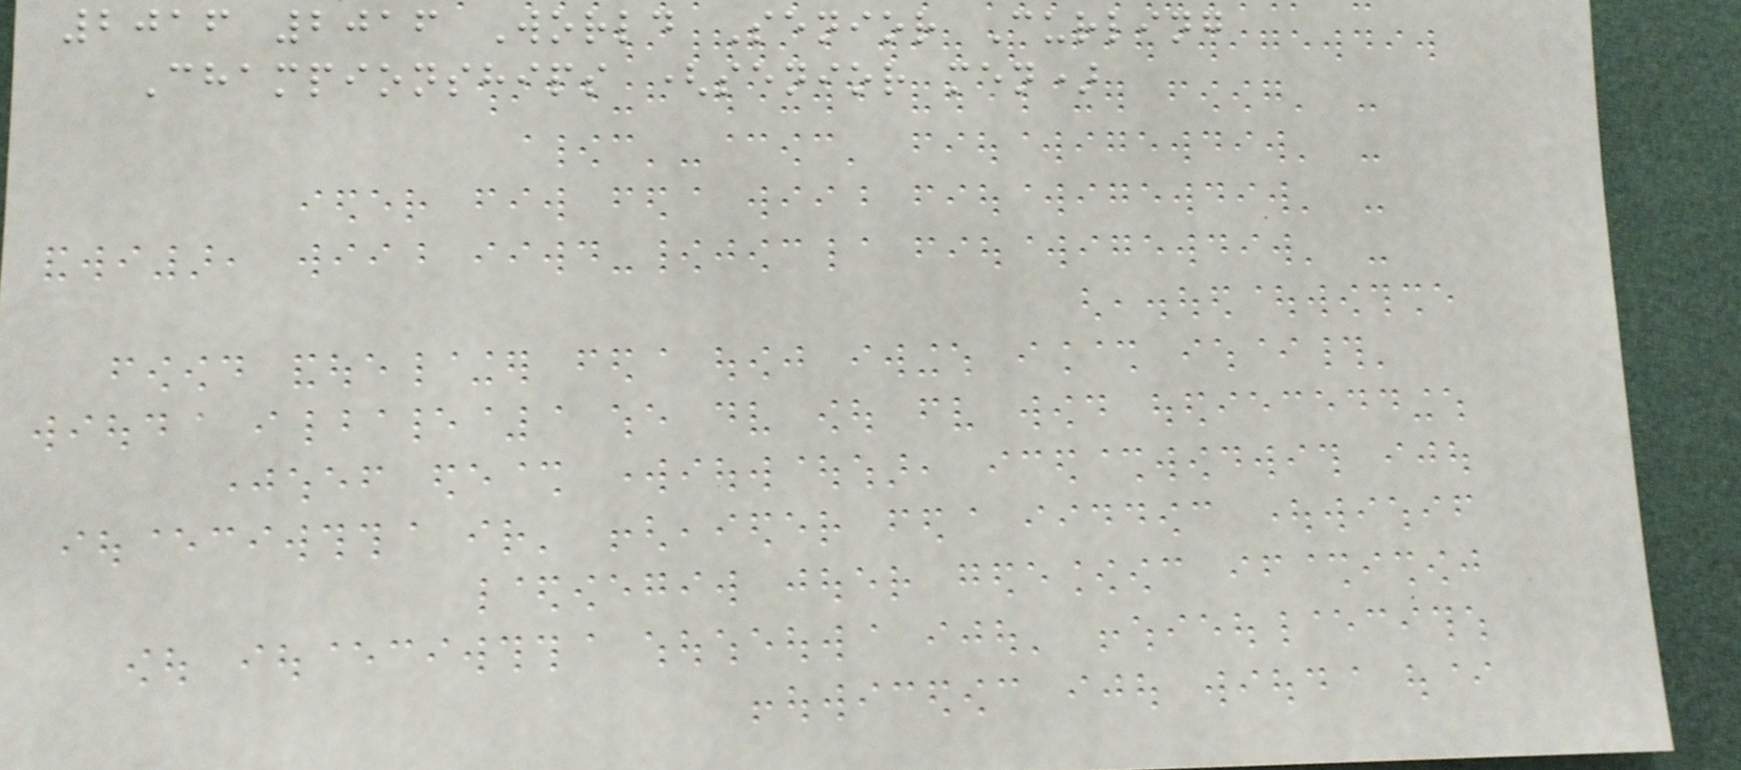2016 2016 World Senior Curling
Championships (senior men)
